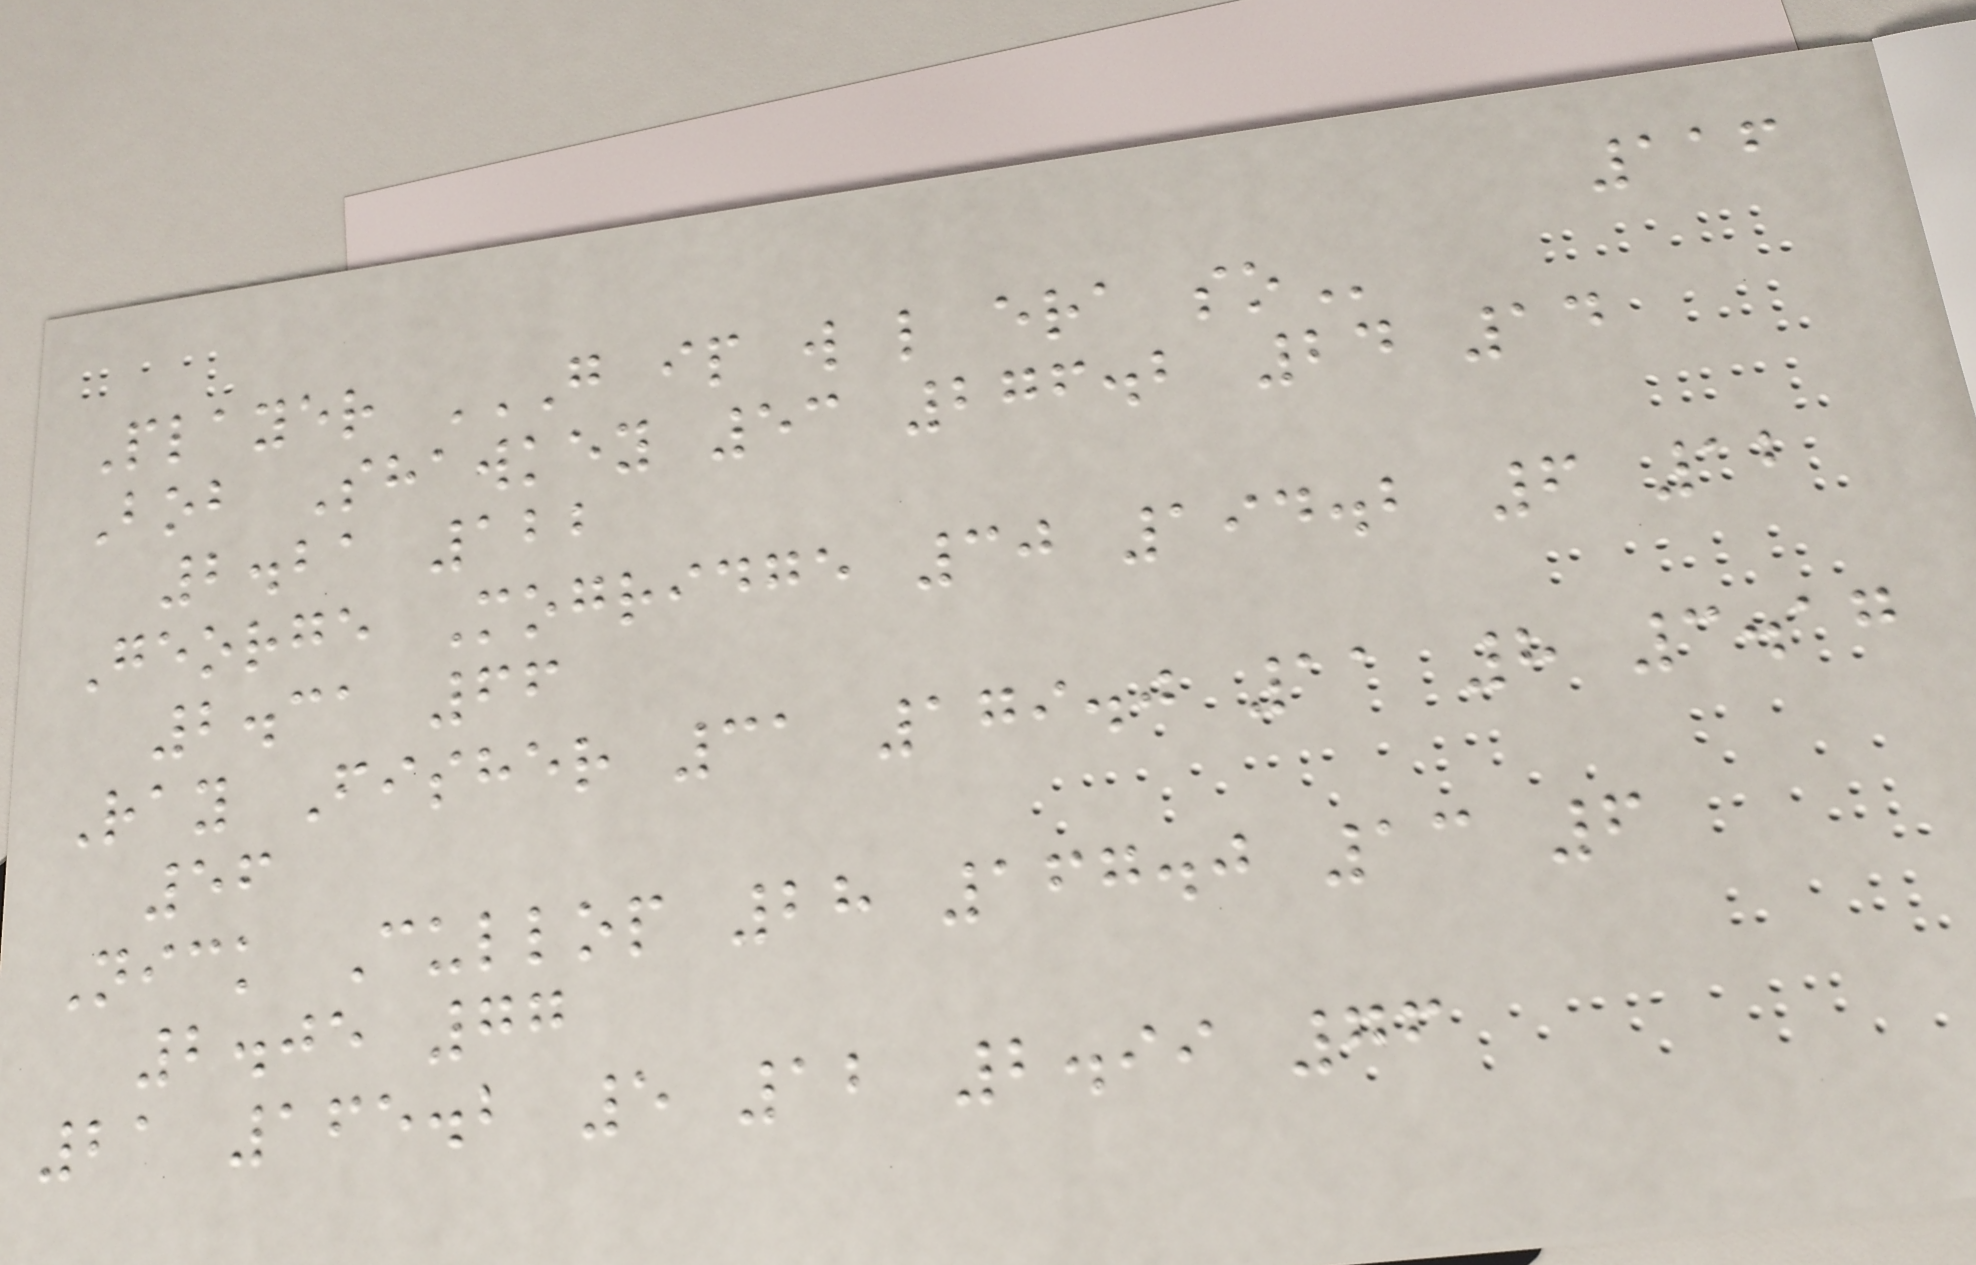116
Player G IP W L ERA SO
Bob Shawkey 53 276.2 24 14
2.21 122
George Mogridge 30 194.2 6 12
2.31 66
Ray Fisher 31 179.0 11 8 3.17
56
Nick Cullop 28 167.0 13 6
2.05 77
21 165.2 5 12 2.99 76
